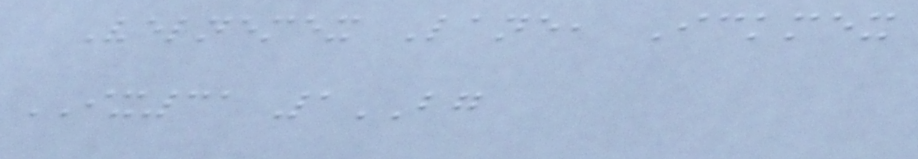Velnemex Lane, Ickmex
IX31 1BG
